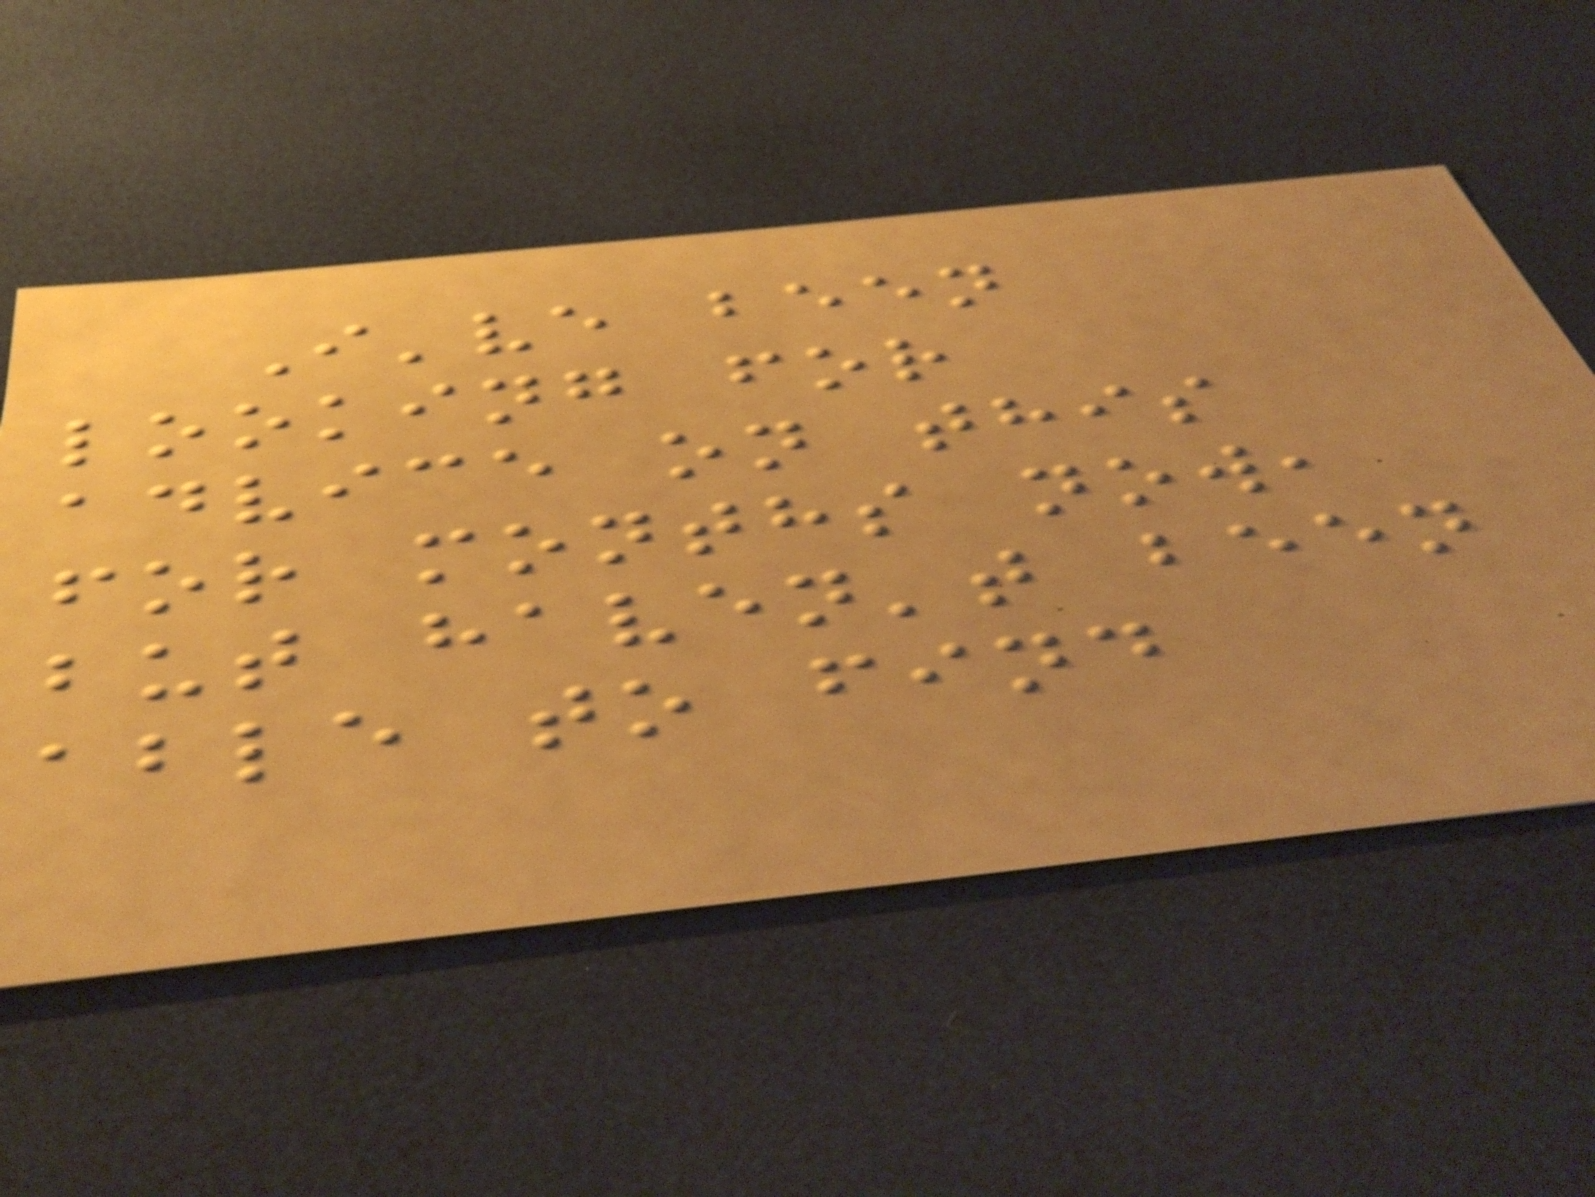I've been
looking for
advice on this
for months now,
but haven't been
able to find
